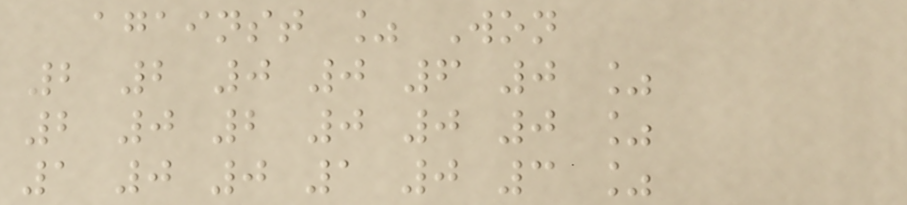against % Won
2 2 0 0 6 0 %
2 0 2 0 0 0 %
1 0 0 1 0 3 %
